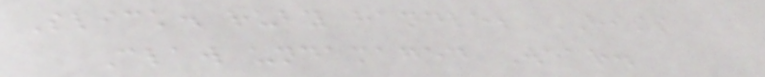Slick. ruby handle; HISS
Claw undamaged Wear.
